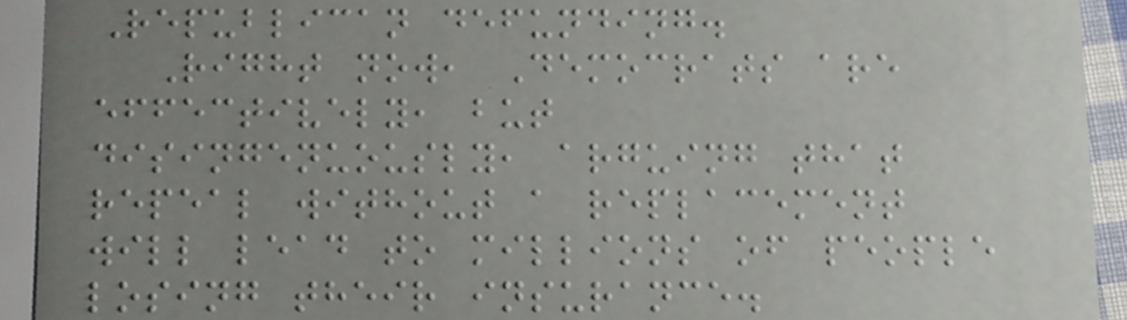Republican defunding.
Right now, Democrats are
effectively, but
disingenuously, arguing that
repeal without a replacement
will lead to millions of people
losing their insurance.
